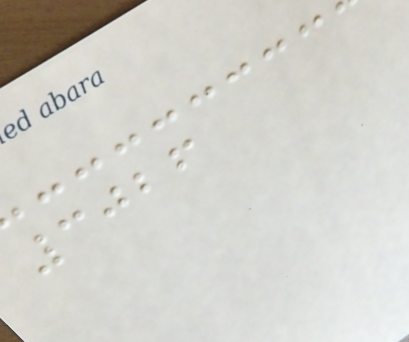3026
